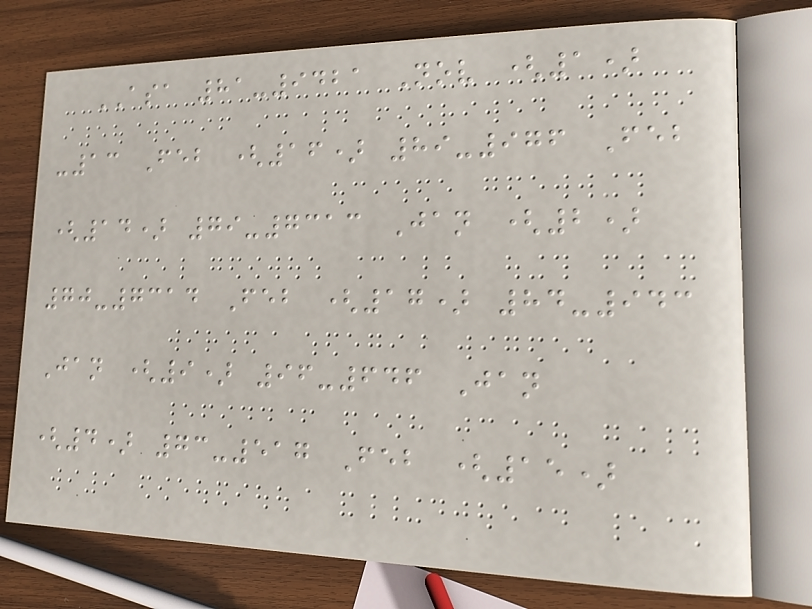ASA 81-9421 Nov (1)
-13 Feb (16) 89-976 Feb
(14) 79-7313 Jan (2)
70-7314 Feb (17) 84-943
Jan (9) 96-646 Jan
(4) 73-517 Feb (15)
